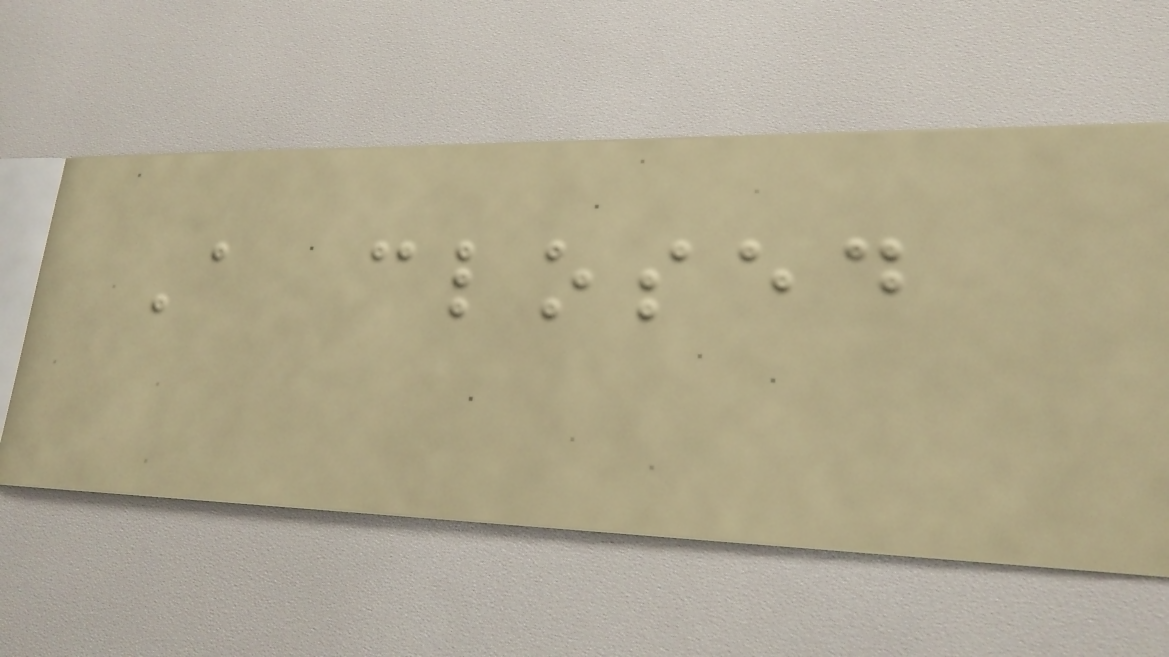A closed
